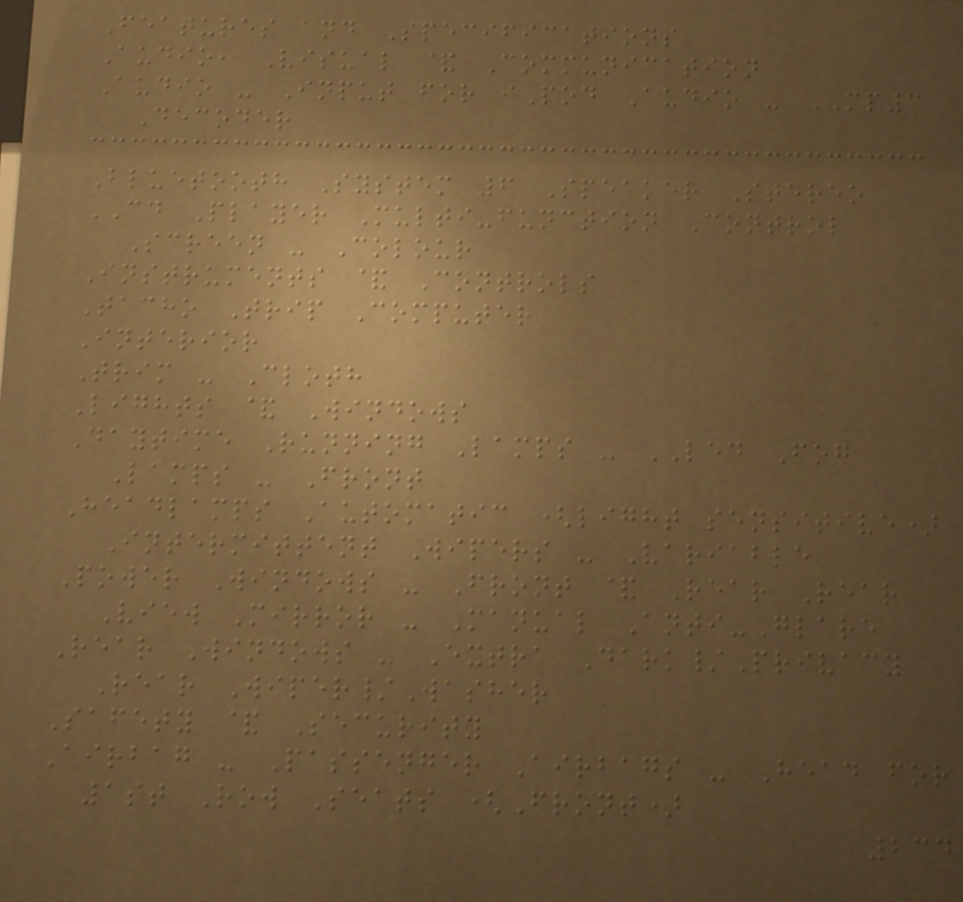Features and Specifications
Audio, Visual & Communication
Audio - Input for iPod Audio - MP3
Decoder
Bluetooth System 6 Speaker Stereo
CD Player Multi-function Control
Screen - Colour
Instruments & Controls
Tacho Trip Computer
Interior
Trim - Cloth
Lights & Windows
Daytime Running Lamps - LED Fog
Lamps - Front
Headlamps Automatic (light sensitive)
Intermittent Wipers - Variable
Power Windows - Front & Rear Rear
View Mirror - Manual Anti-Glare
Rear Windows - Extra Dark/Privacy
Rear Wiper/Washer
Safety & Security
Airbag - Passenger Airbags - Head for
1st Row Seats (Front)
234
